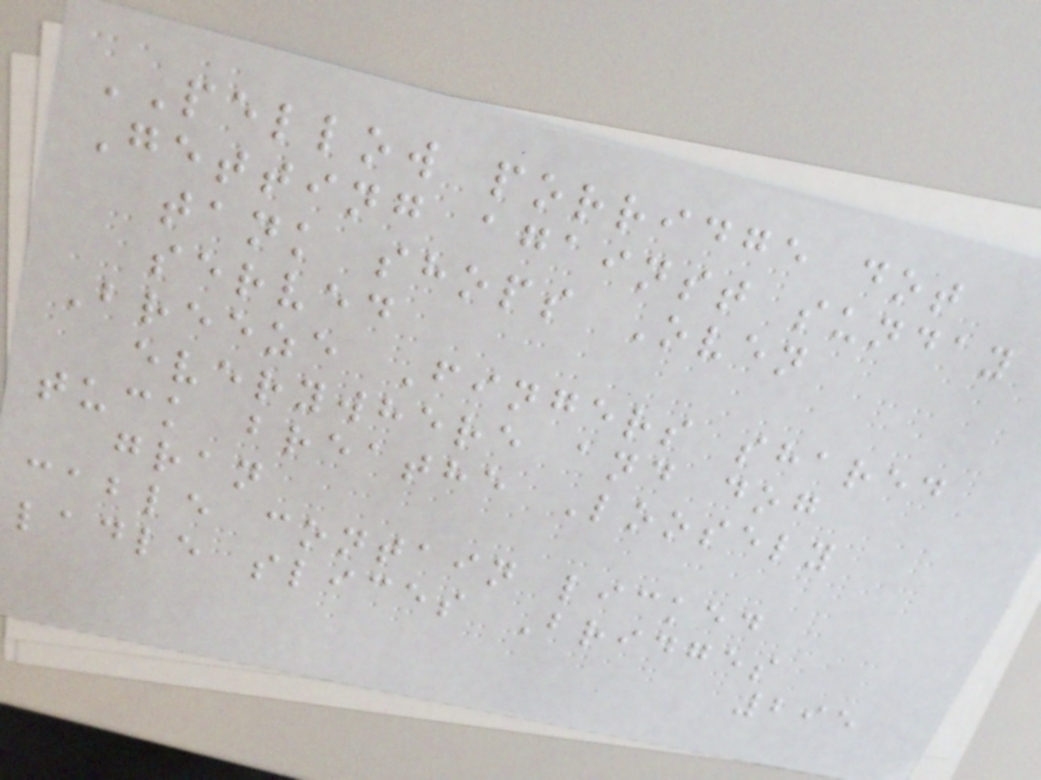PELLOW porridge dot
Getting against sunday
tank shops Oven
served
Breeze Fingers shared
everywhere and dog
tuck breathe Loosely
gran
cable contain licked
ladle slices Bridges
295
